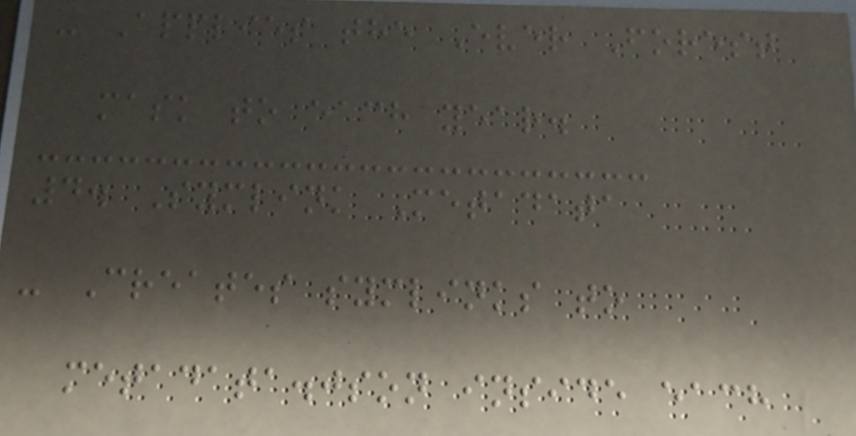- Applies the Ever Forest
mask to each year.
4. Symlink Metadata
- Creates symlinks to
metadata.json inside each
